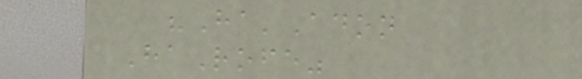"Ha'Adon
HaRofe"
